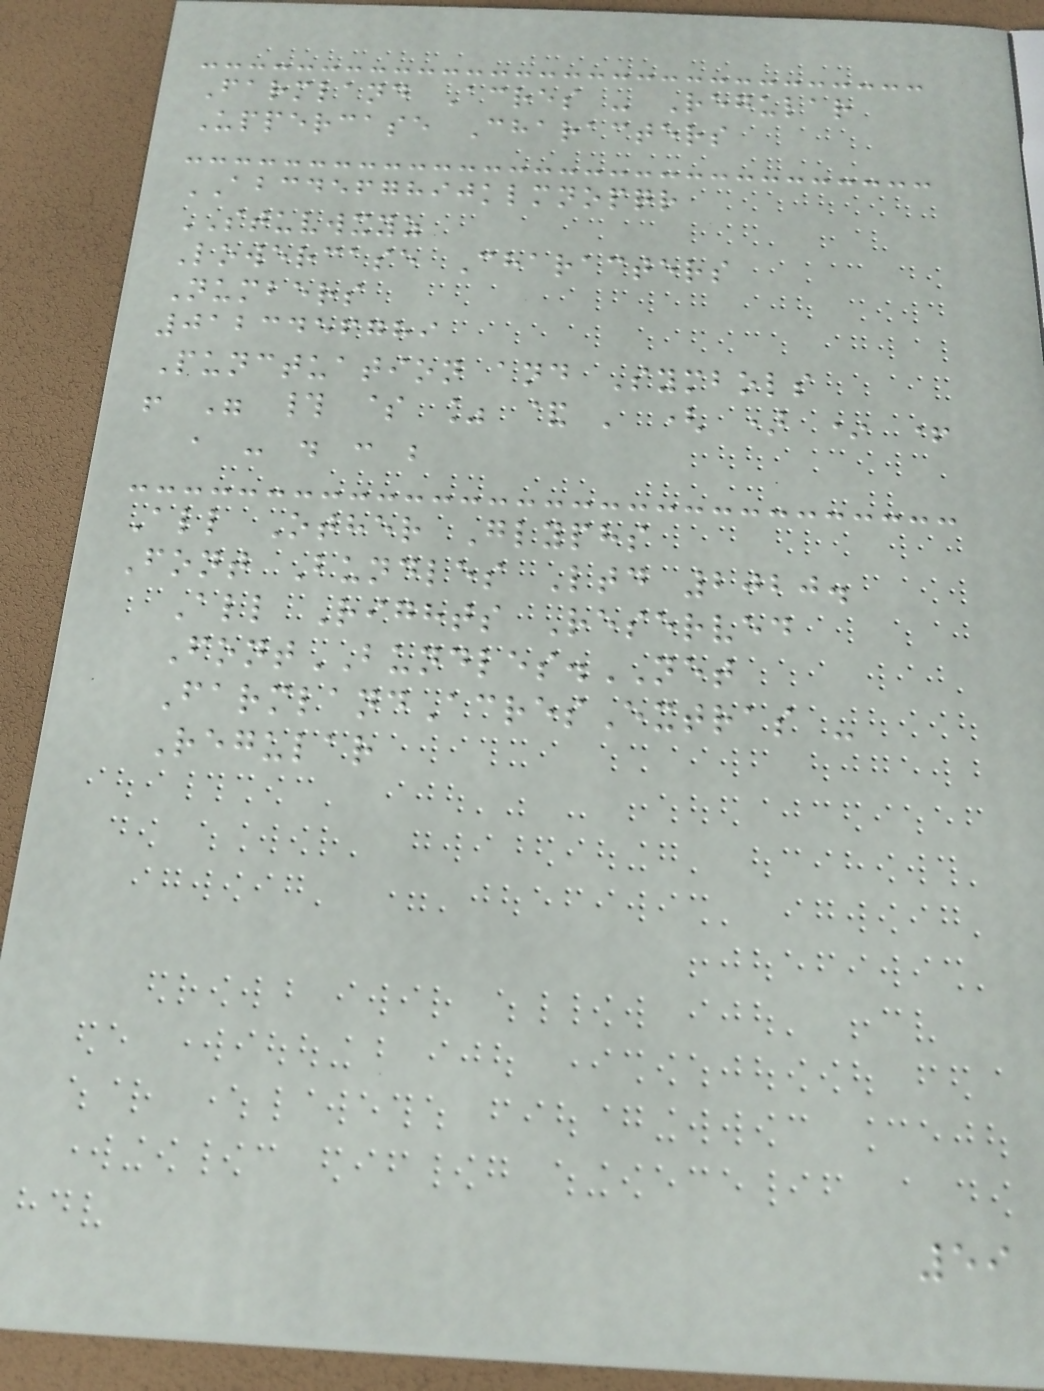Farmland Acres - Regular
Uppercase Characters
ABCDEFGHIJKLMNOPQR
STUVWXYZ
Lowercase Characters
Numbers
0123456789
Punctuation and Symbols
! " # $ % & ' ( ) * +
, - . : ;
All Other Glyphs
Font Bundles Ltd 2020.
All Rights Reserved
FontBUNDLES.NET
FarmlandAcresExtras -
Regular
59
